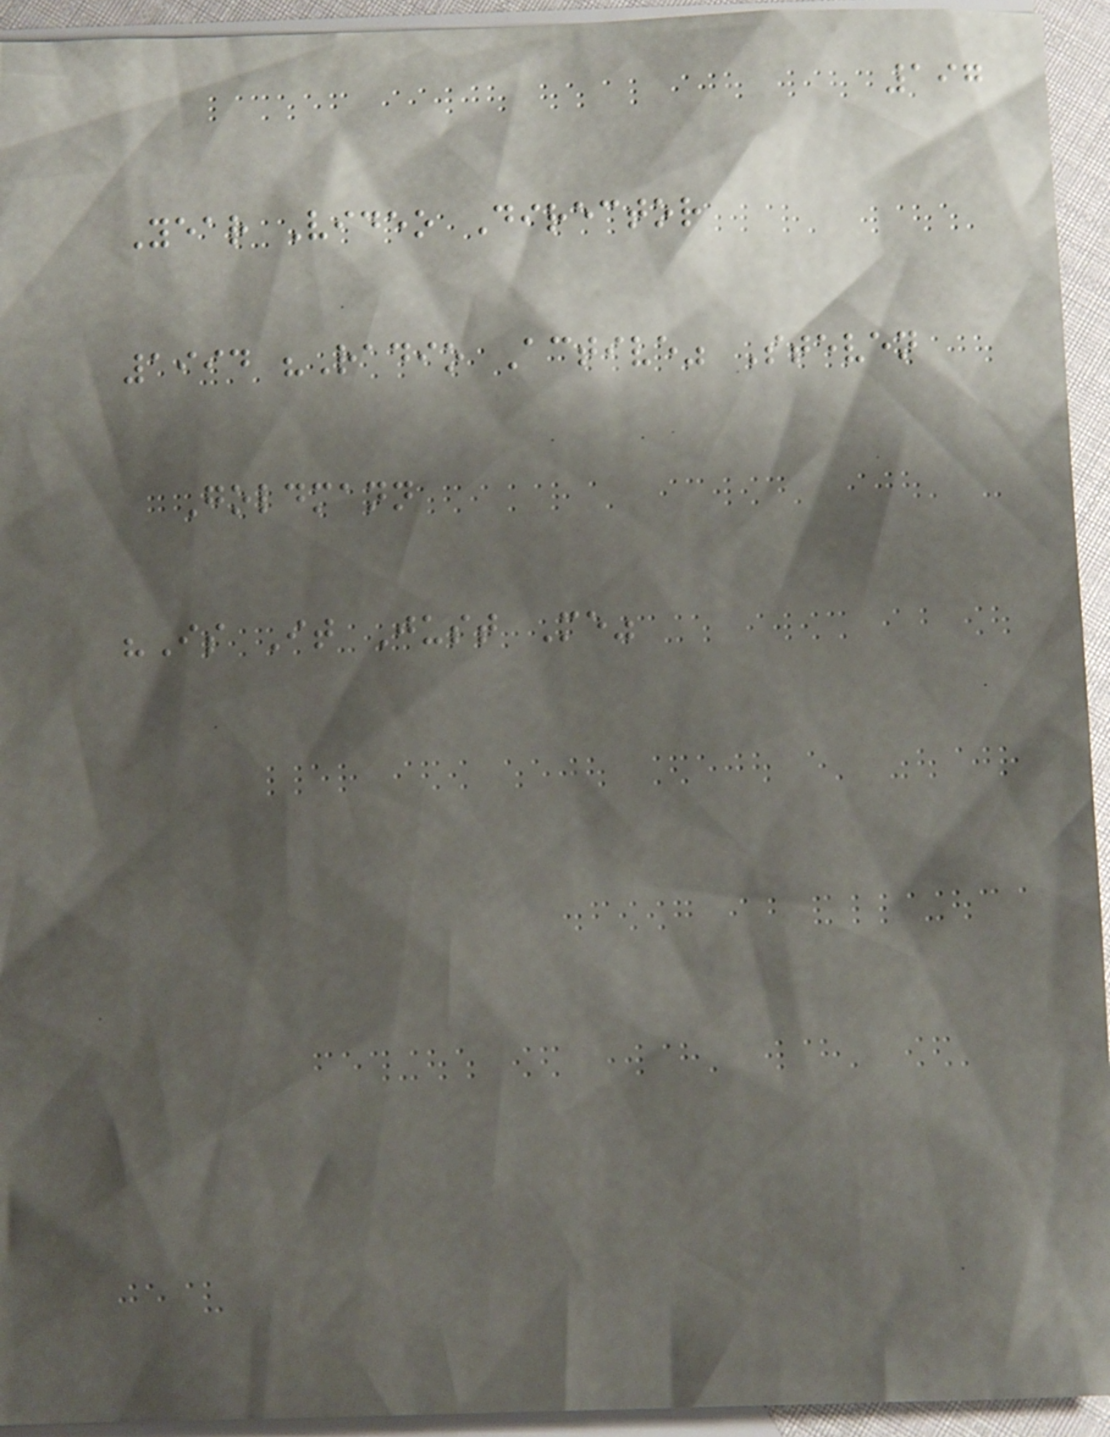197
Year Video Director
1994 "Radio Active" Steven
Goldmann
"Is It Just Me"
